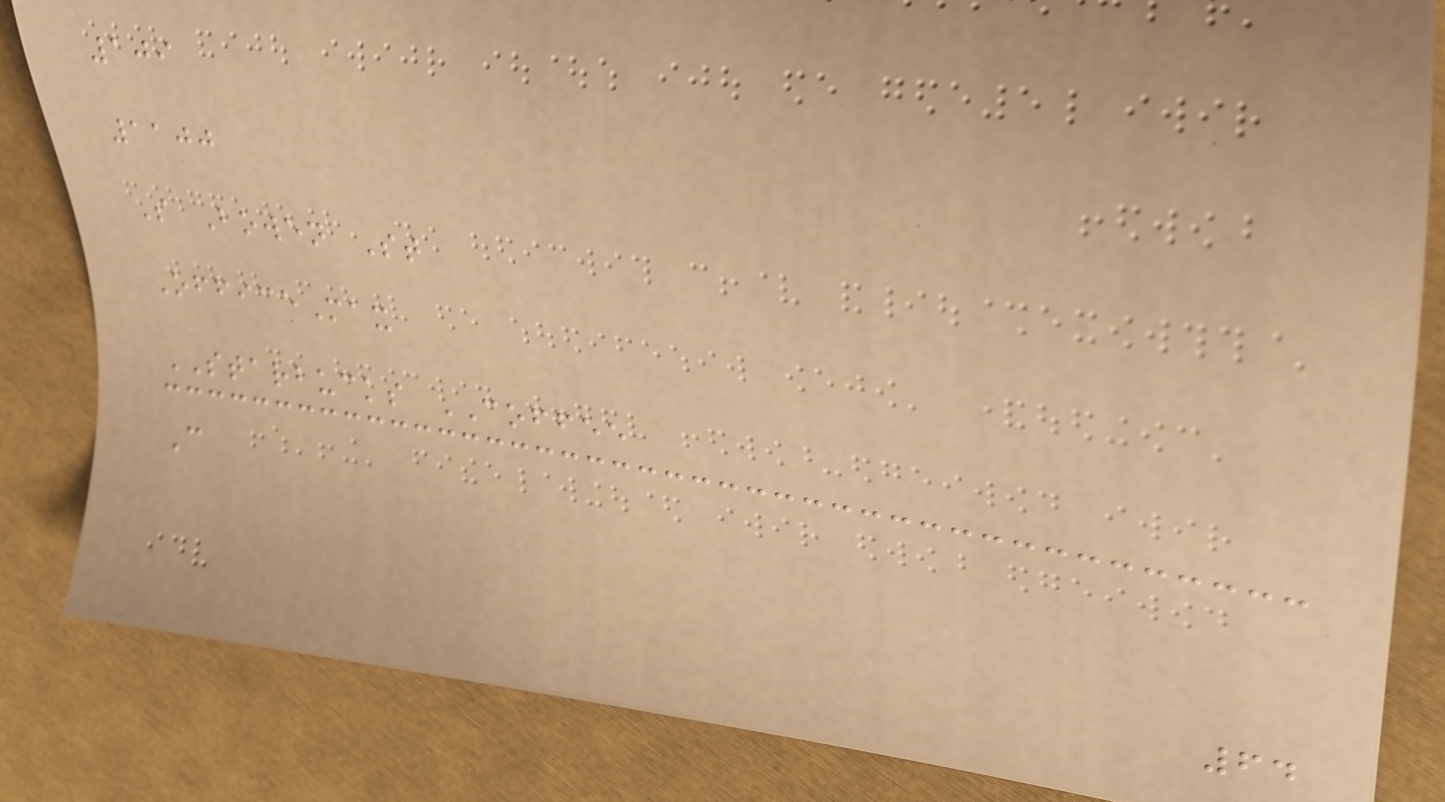109
1100
S Bowen St
OfficeMax
STARBUCKS COFFEE
C
64
